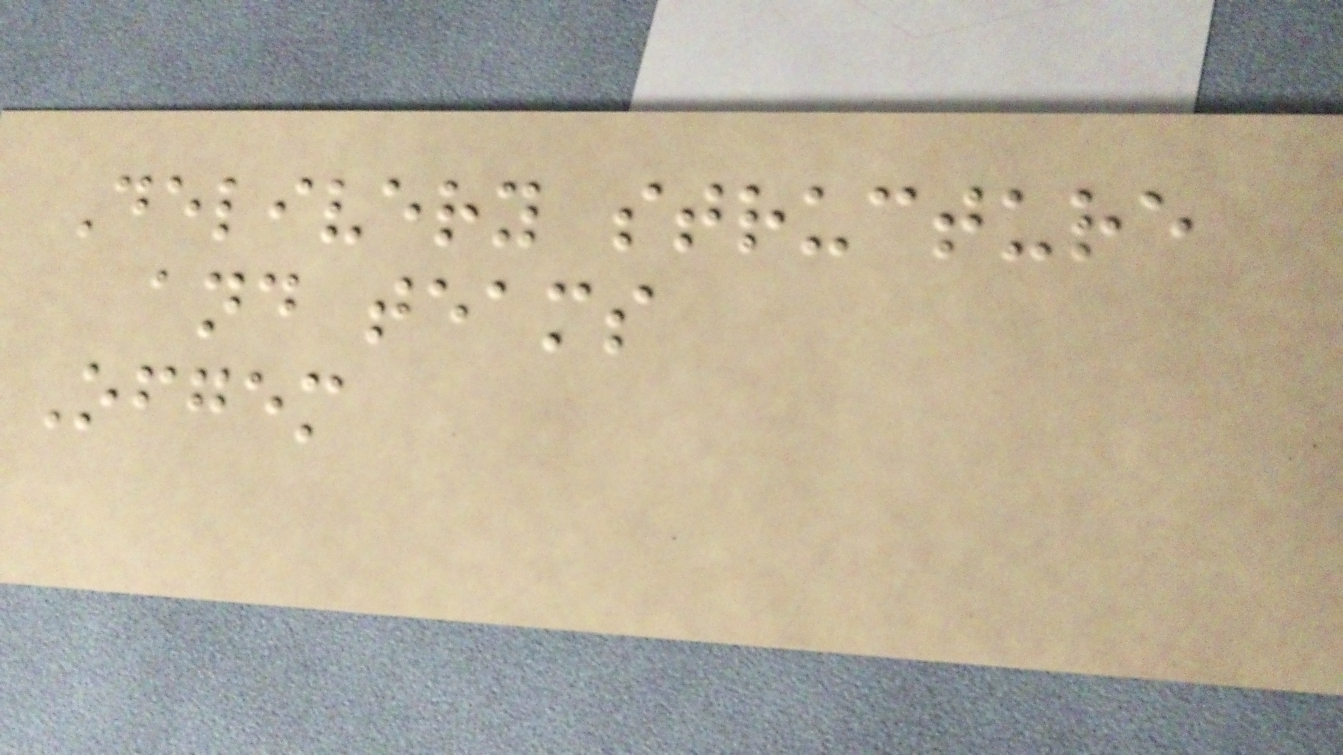Delivery structure
and teams
Ofgem
